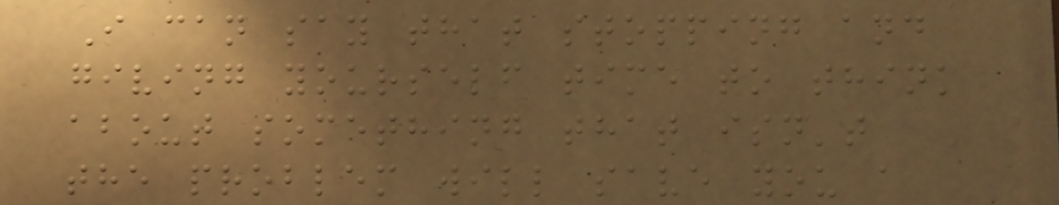I can say that stopping and
giving yourself time to think
about something that isn't
the problem will save you a
